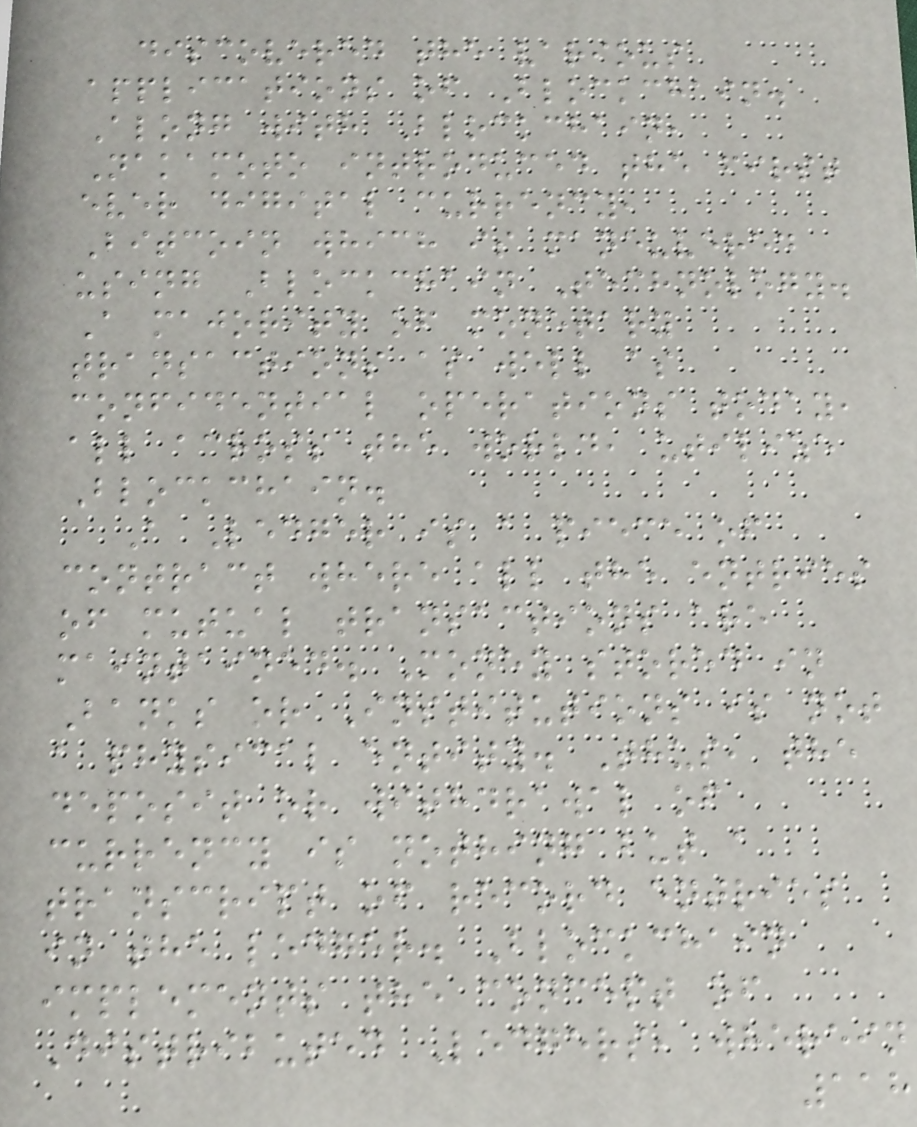discovered the various
applications of Blockchain.
Along with Blockchain,
Nakamoto introduced the first
ever digital currency,
Bitcoin which is maneuvered
using Blockchain Technology.
A majority of monetary
transactions as well as
confidential operations today,
all across the world, utilize
Blockchain.
A Ledger is a piece of
contract where all the entries
of mutual transactions are
maintained. Money stored in
Banks or Institutions is not
a physical entity. Thus, the
deposit or withdrawal of
currency is nothing but a
transcript of record entries
in the ledger. Blockchain
implements the concept of
Distributed Ledgers, wherein
118
